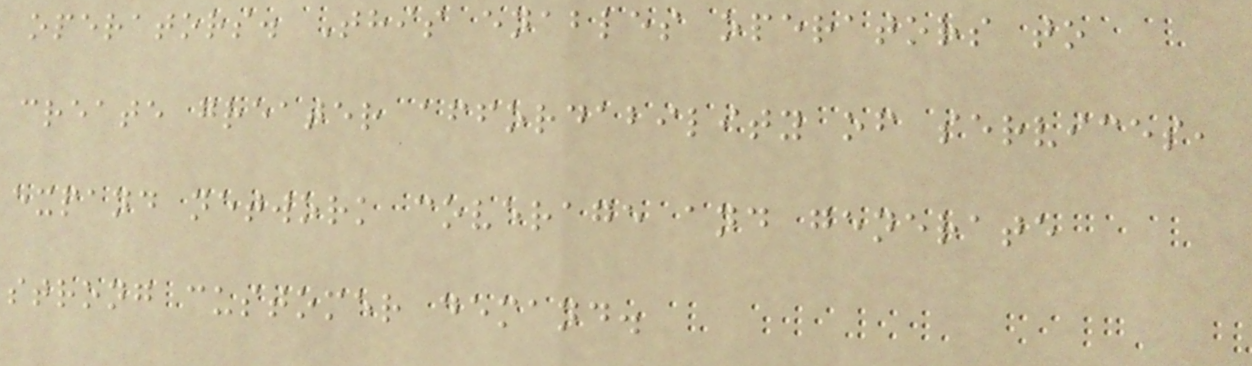operators. This enables operators to
create greater affordability of services,
expand network coverage and generate
strong customer demand.
